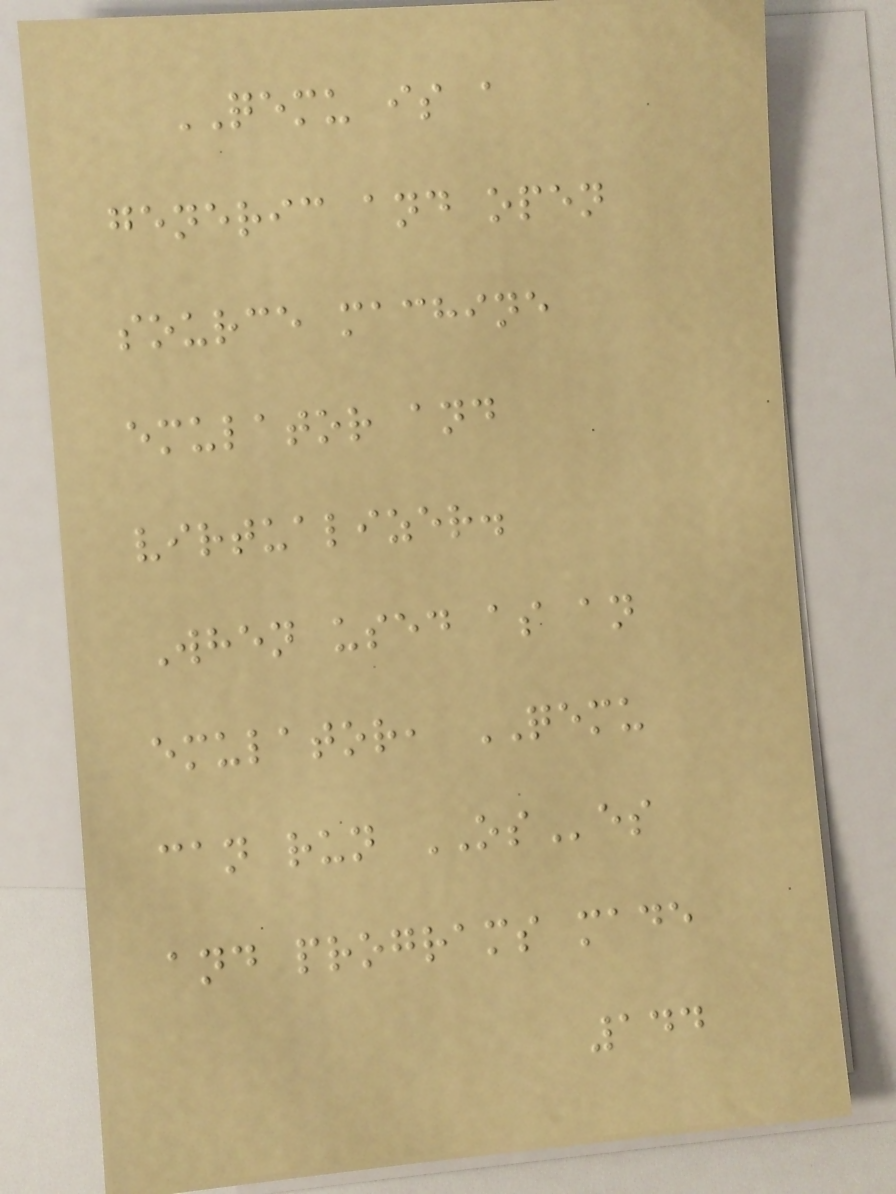QEMU is a
generic and open
source machine
emulator and
virtualizer.
When used as an
emulator, QEMU
can run OSes
and programs made
144
